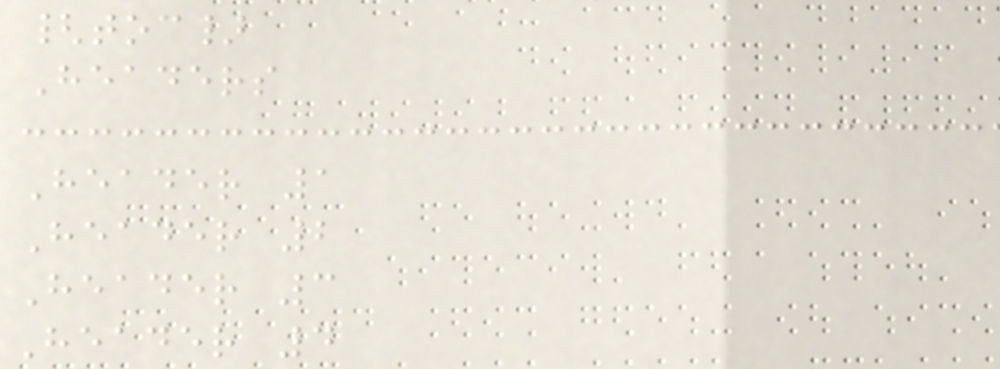{toc}
Headers
Header 1
Header 2
Header 3
Header 4
